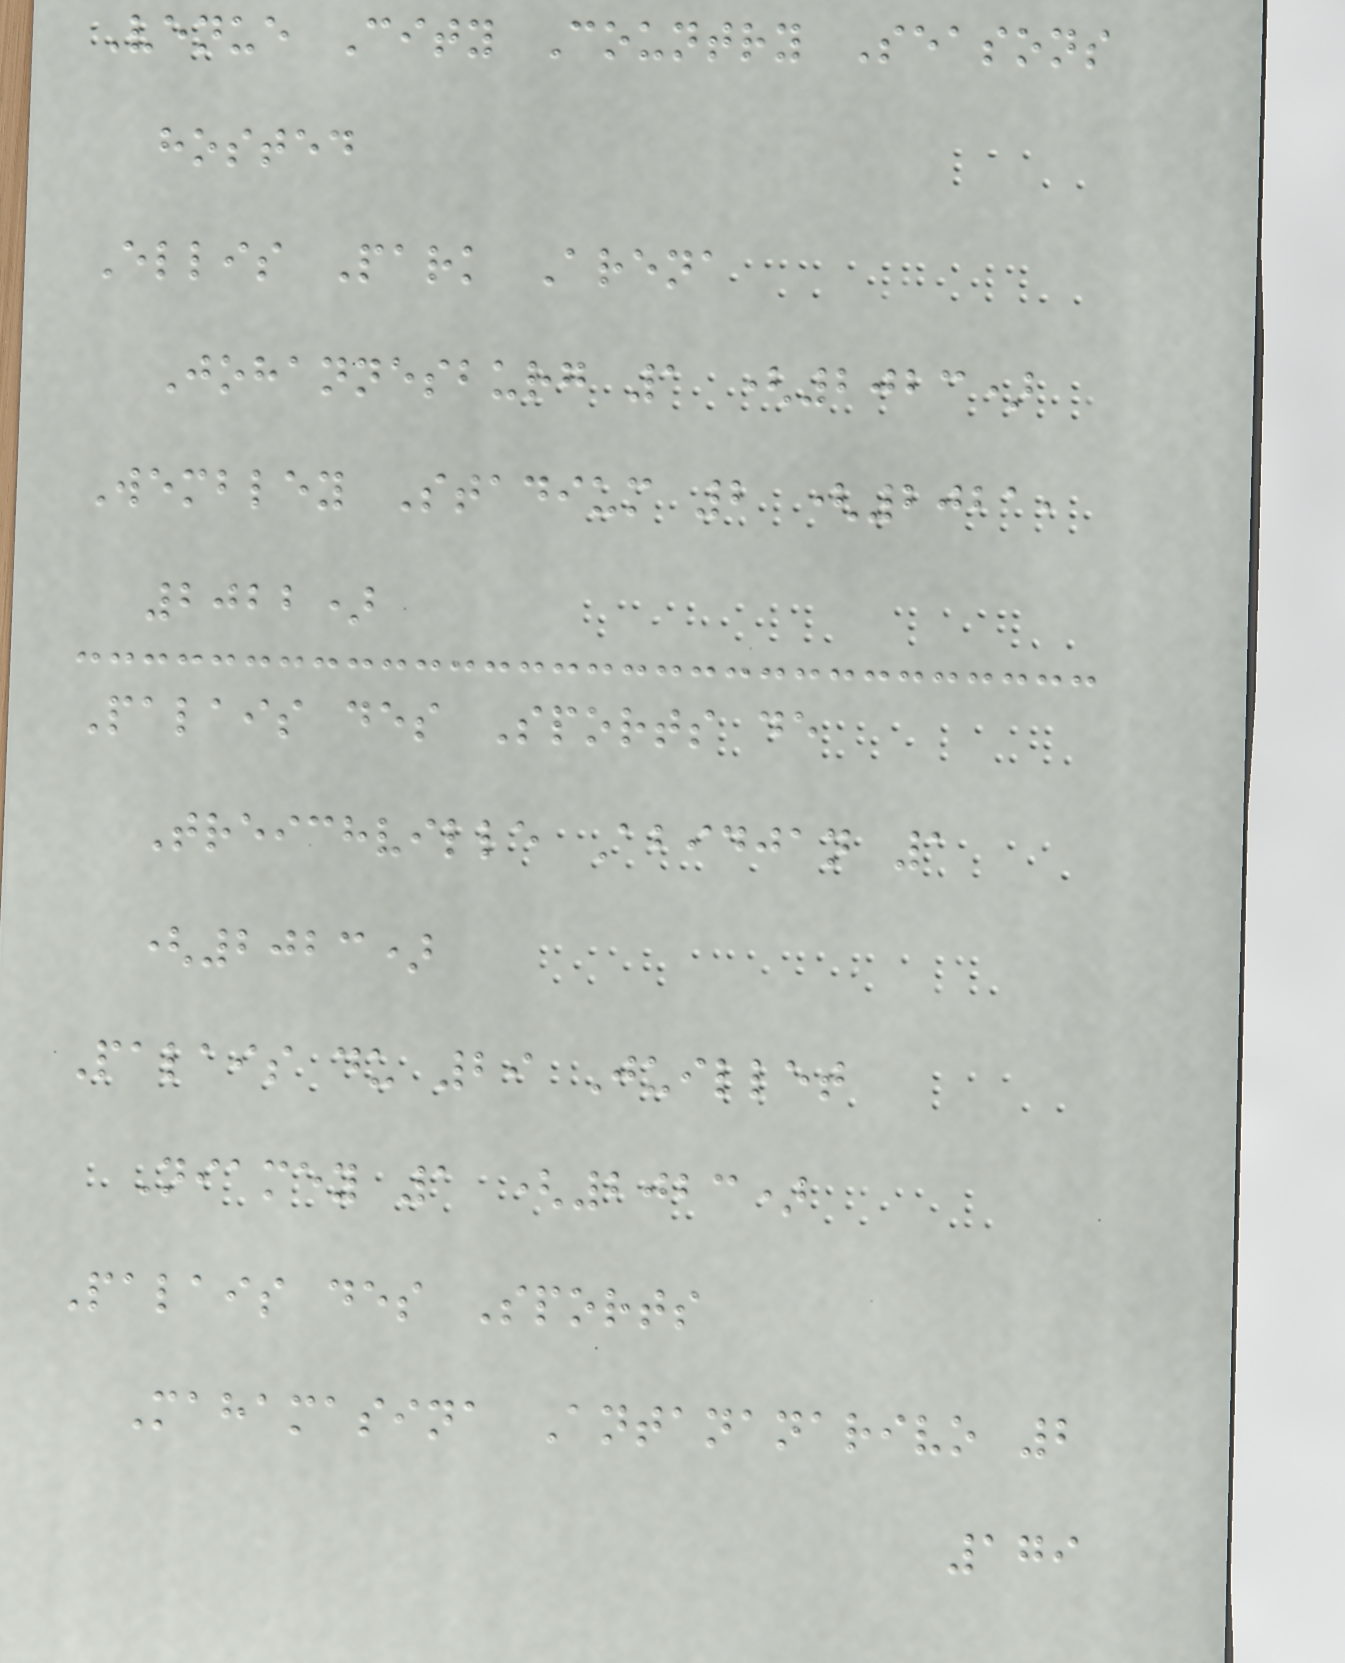Venue City Country Seasons
hosted
Ellis Park Arena
Johannesburg 1 (2023)
Wembley Stadium 2 (2021,
2022)
Palais des Sports de
Treichville Abidjan 1
(2023)
Palais du 29 Juillet
Niamey 1 (2023)
Palais des Sports
Mahamasina Antananarivo 2
179
